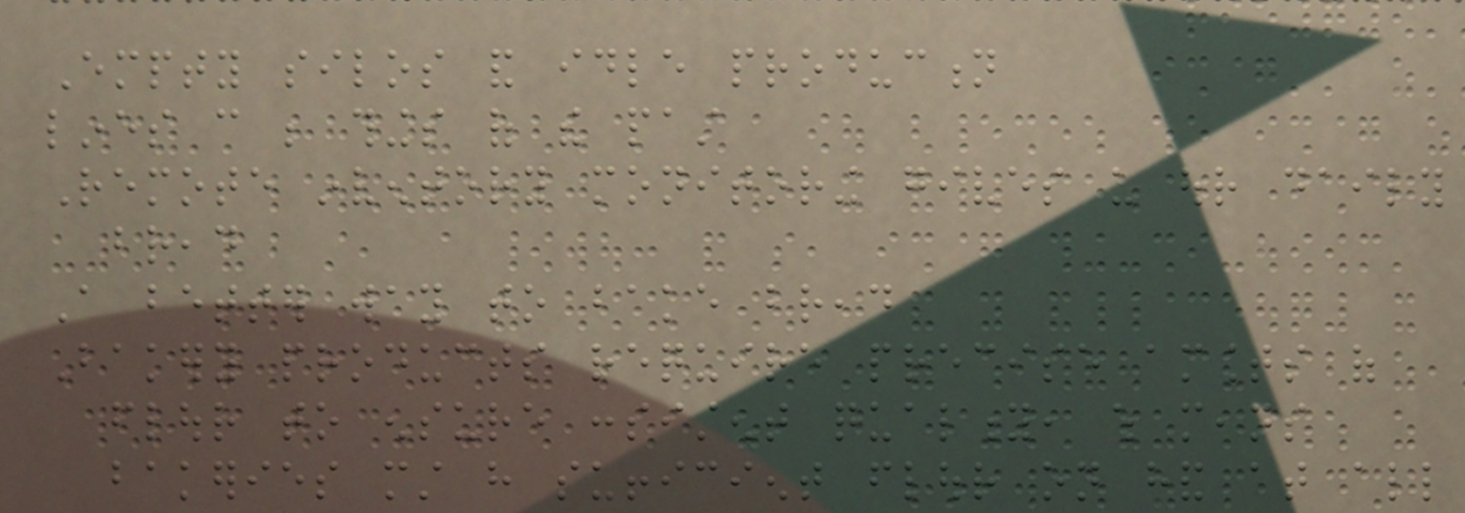Empty silos and idle production
lines can be things of the past
Remote inventory monitoring gives us our daily
bread
A better way to bake bread
Bakery products require precise amounts of
flour to ensure consistent quality, which means
bakeries must have sufficient flour on hand at all
